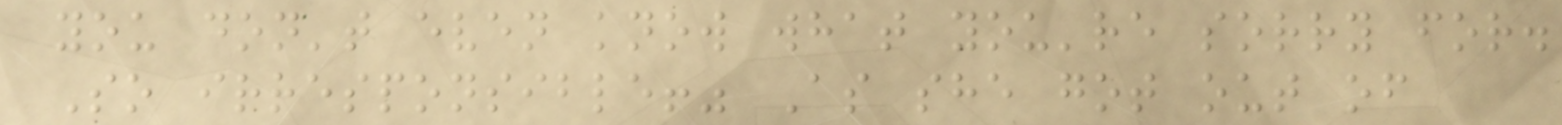you don't even know what you're sorry for.
So irresponsible!" As she got out of
